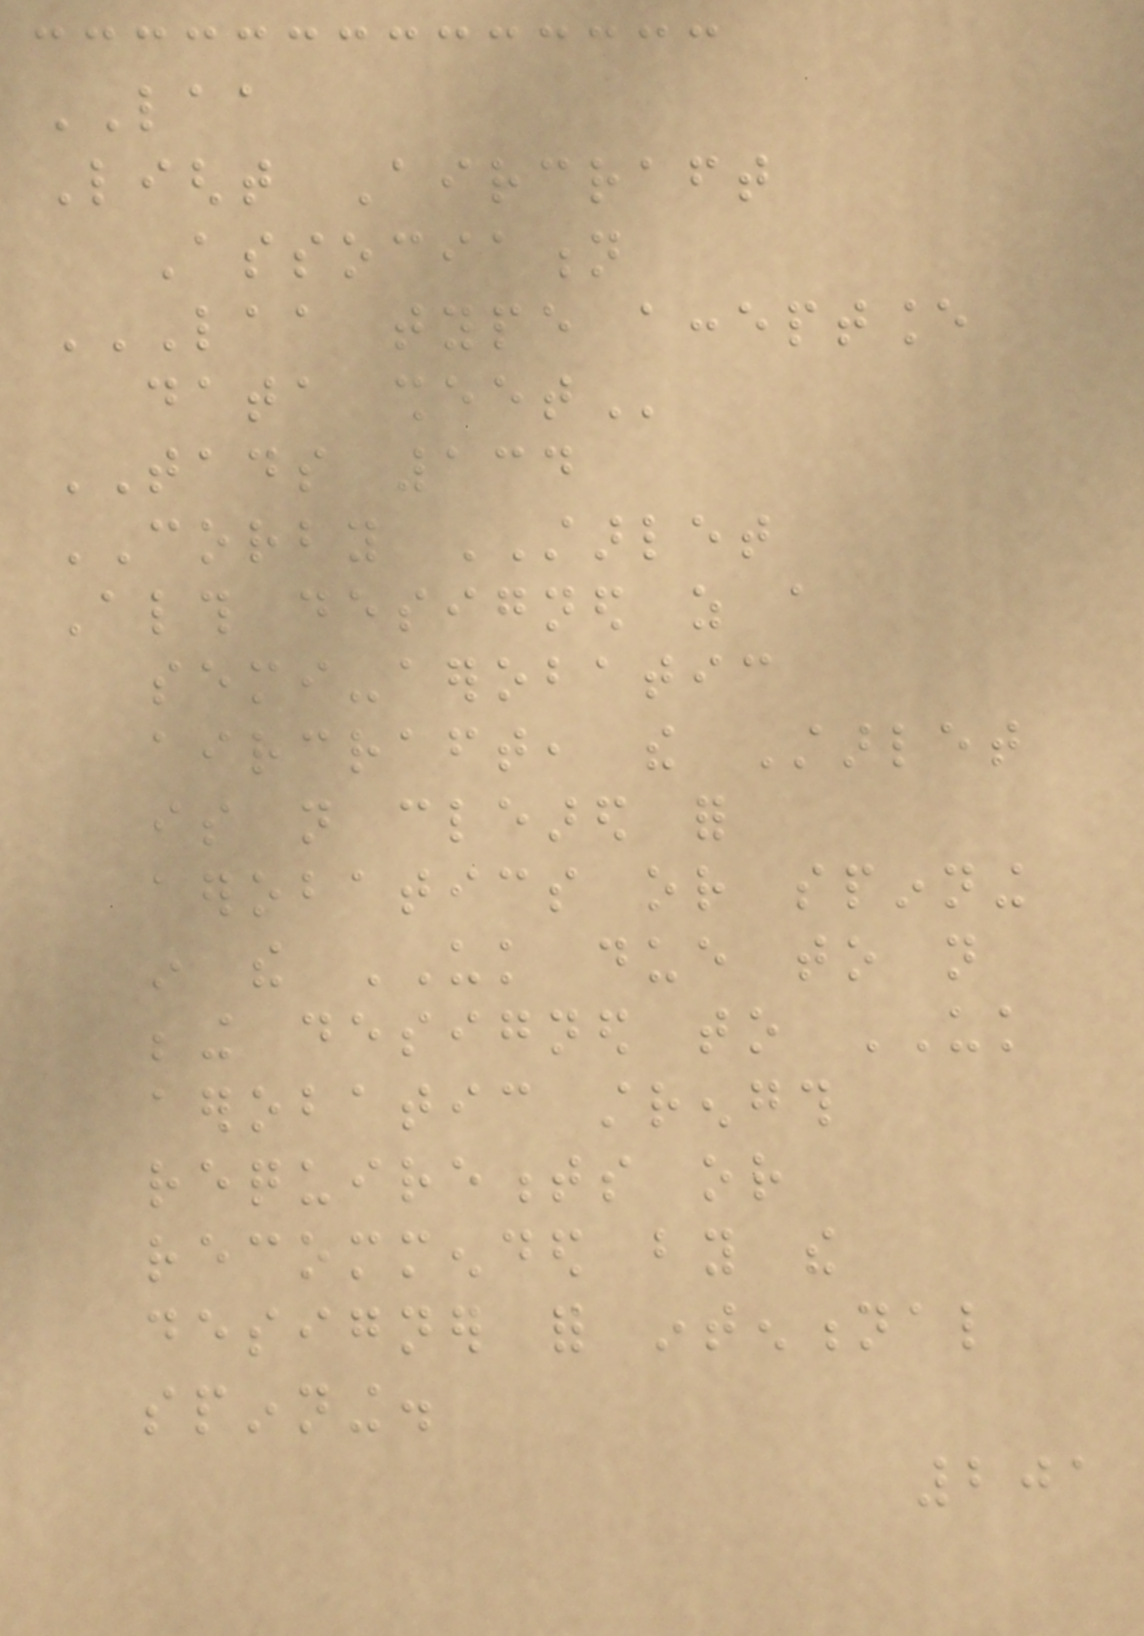LAA
Light Aircraft
Association
LAA TYPE ACCEPTANCE
DATA SHEET
TADS 134
CORBY STARLET
Although designed as a
semi-aerobatic
aircraft, the Starlet
is not cleared for
aerobatics or spinning
in the UK due to not
being designed to UK
aerobatic strength
requirements or
recommended by the
designer for intentional
spinning.
201
